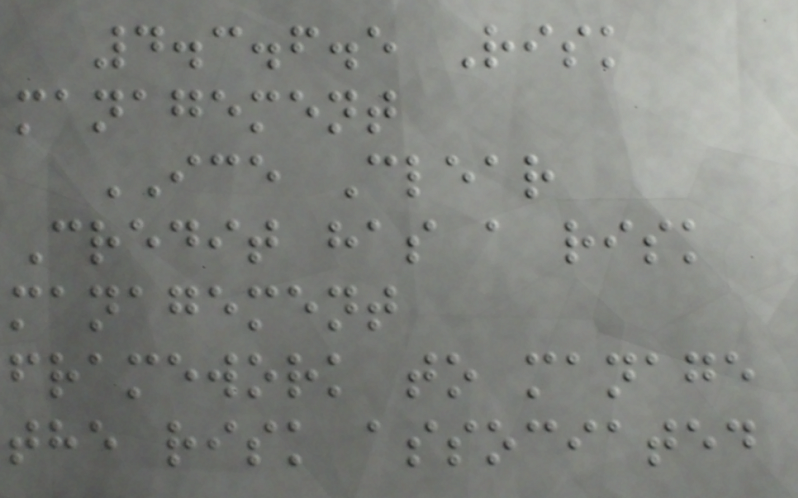4.3.6.5 Risk
management
ICE Clear
Credit has a risk
management
framework to manage
the risk associated
